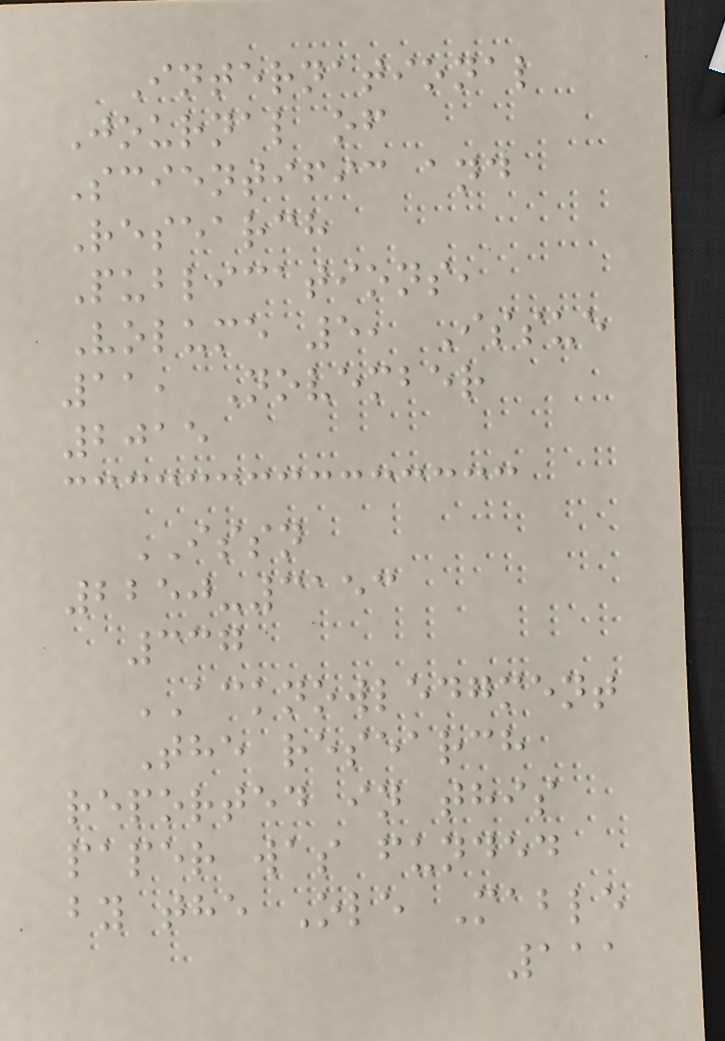International
Journal of
Scientific and
Research
Publications,
Volume 5, Issue
11, November
2015
ISSN
2250-3153
337
ACKNOWLEDGMENT
The research
reported in this
paper was funded
by the Ole Mable
111
